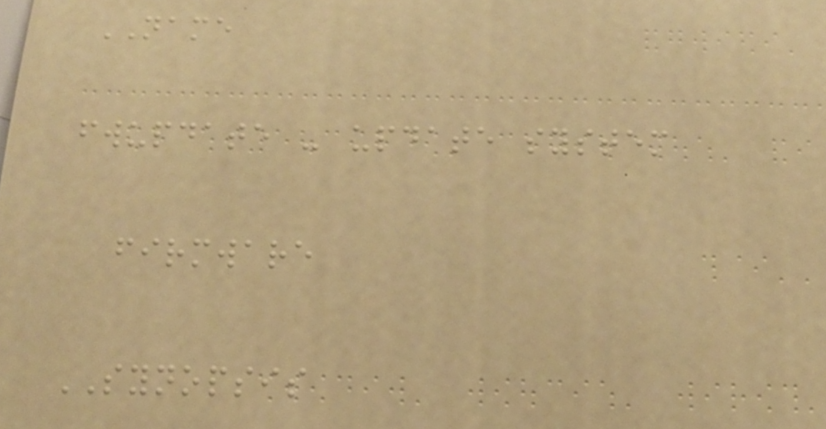NAME
fwupdate - update system
firmware
SYNOPSIS
